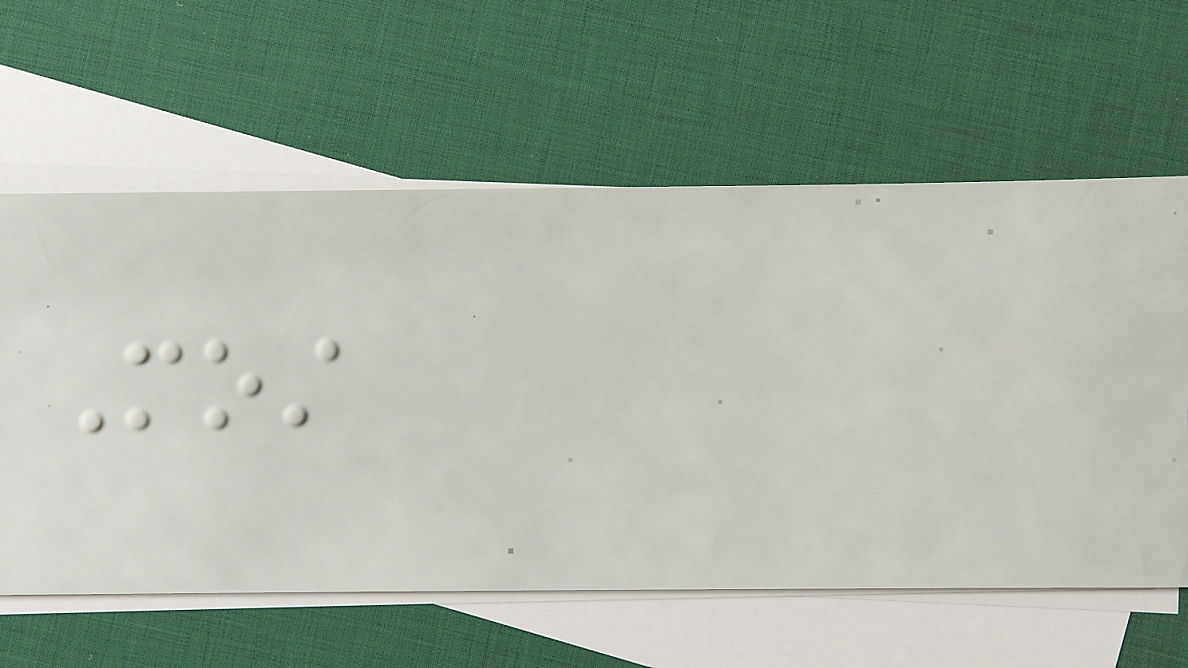Most
